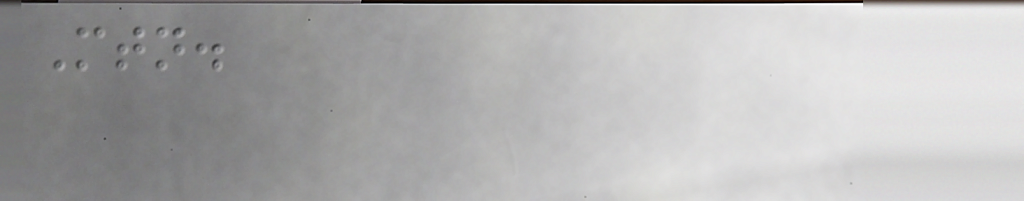Mtn.
